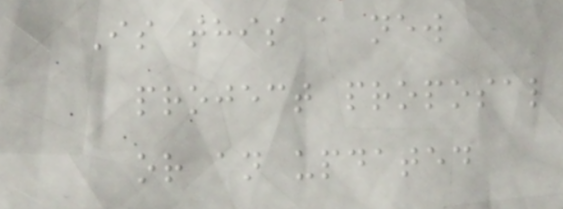Is this a new
project proposal
or an updated
